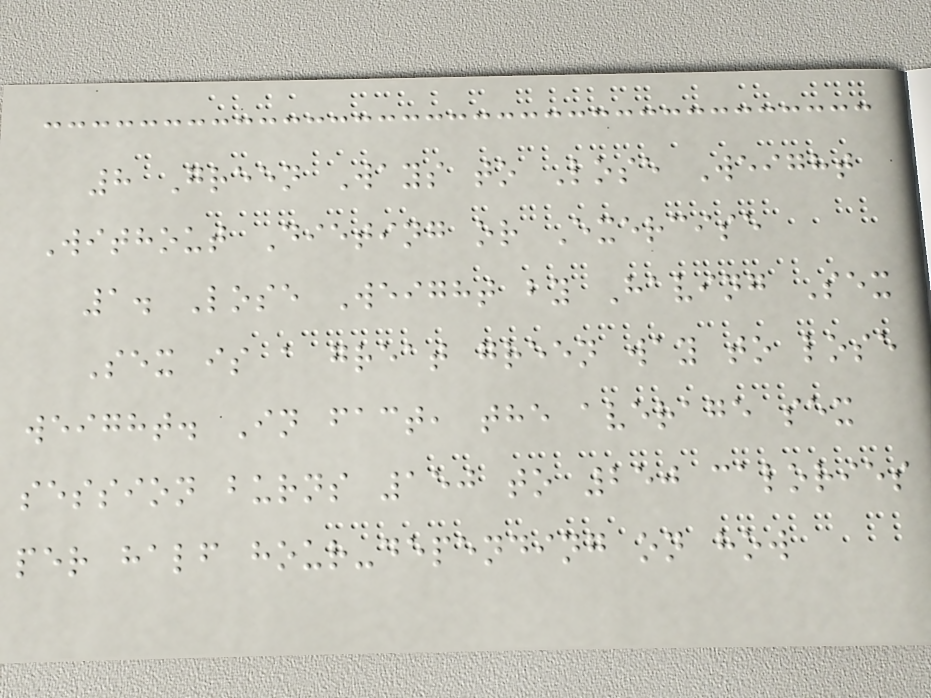8 Green Ways to Lose Weight
Without Dieting or Exercise
1. Lose Weight by Having Sex
Sex is a great green way to lose
weight. In fact, the average sex
session burns 150 to 250 calories
per half hour-depending on how
